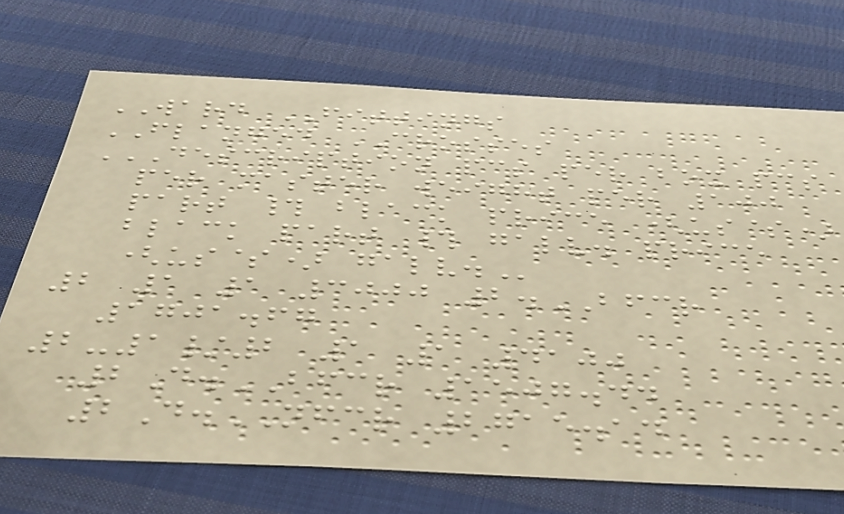WARD FITTINGS
FLANGED CROSSES
DESCRIPTION PCS PER BOX PCS
PER MASTER WEIGHT PER 100
PART # BLACK PRICE (US$)
BLACK PART # GALV. PRICE
(US$) GALV.
2 1 1 3000 2.BFCR
1701.67
2-1/2 1 1 4100
2D.BFCR 1507.44
2D.NFCR 2715.14
